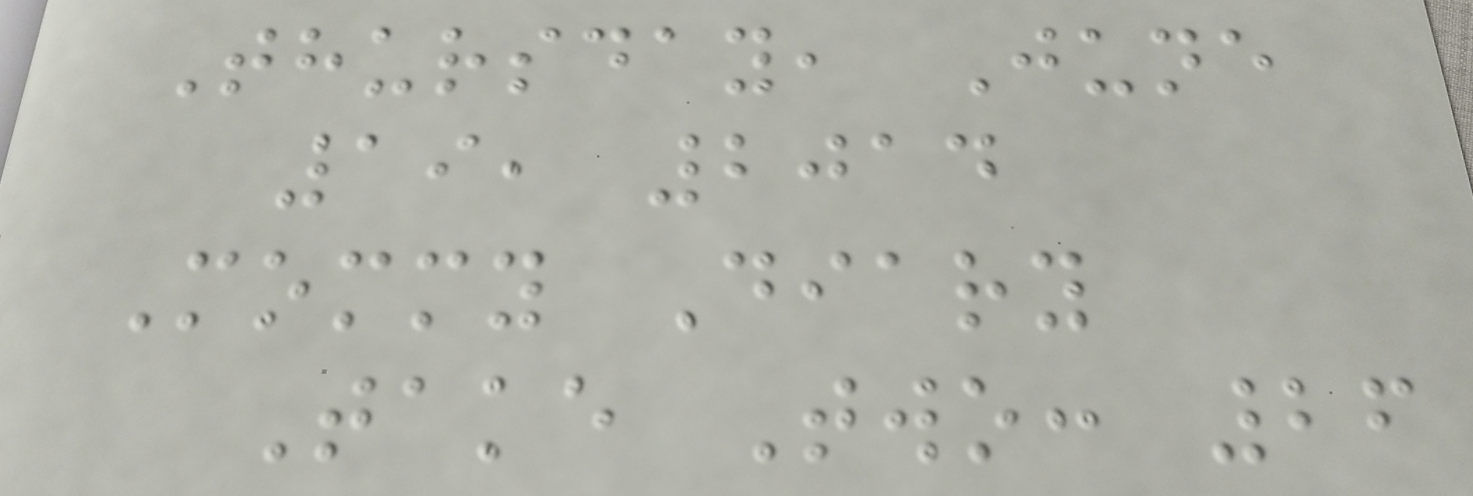Thursday, June
19, 2014
Mommy Diary
Take Two: 26
